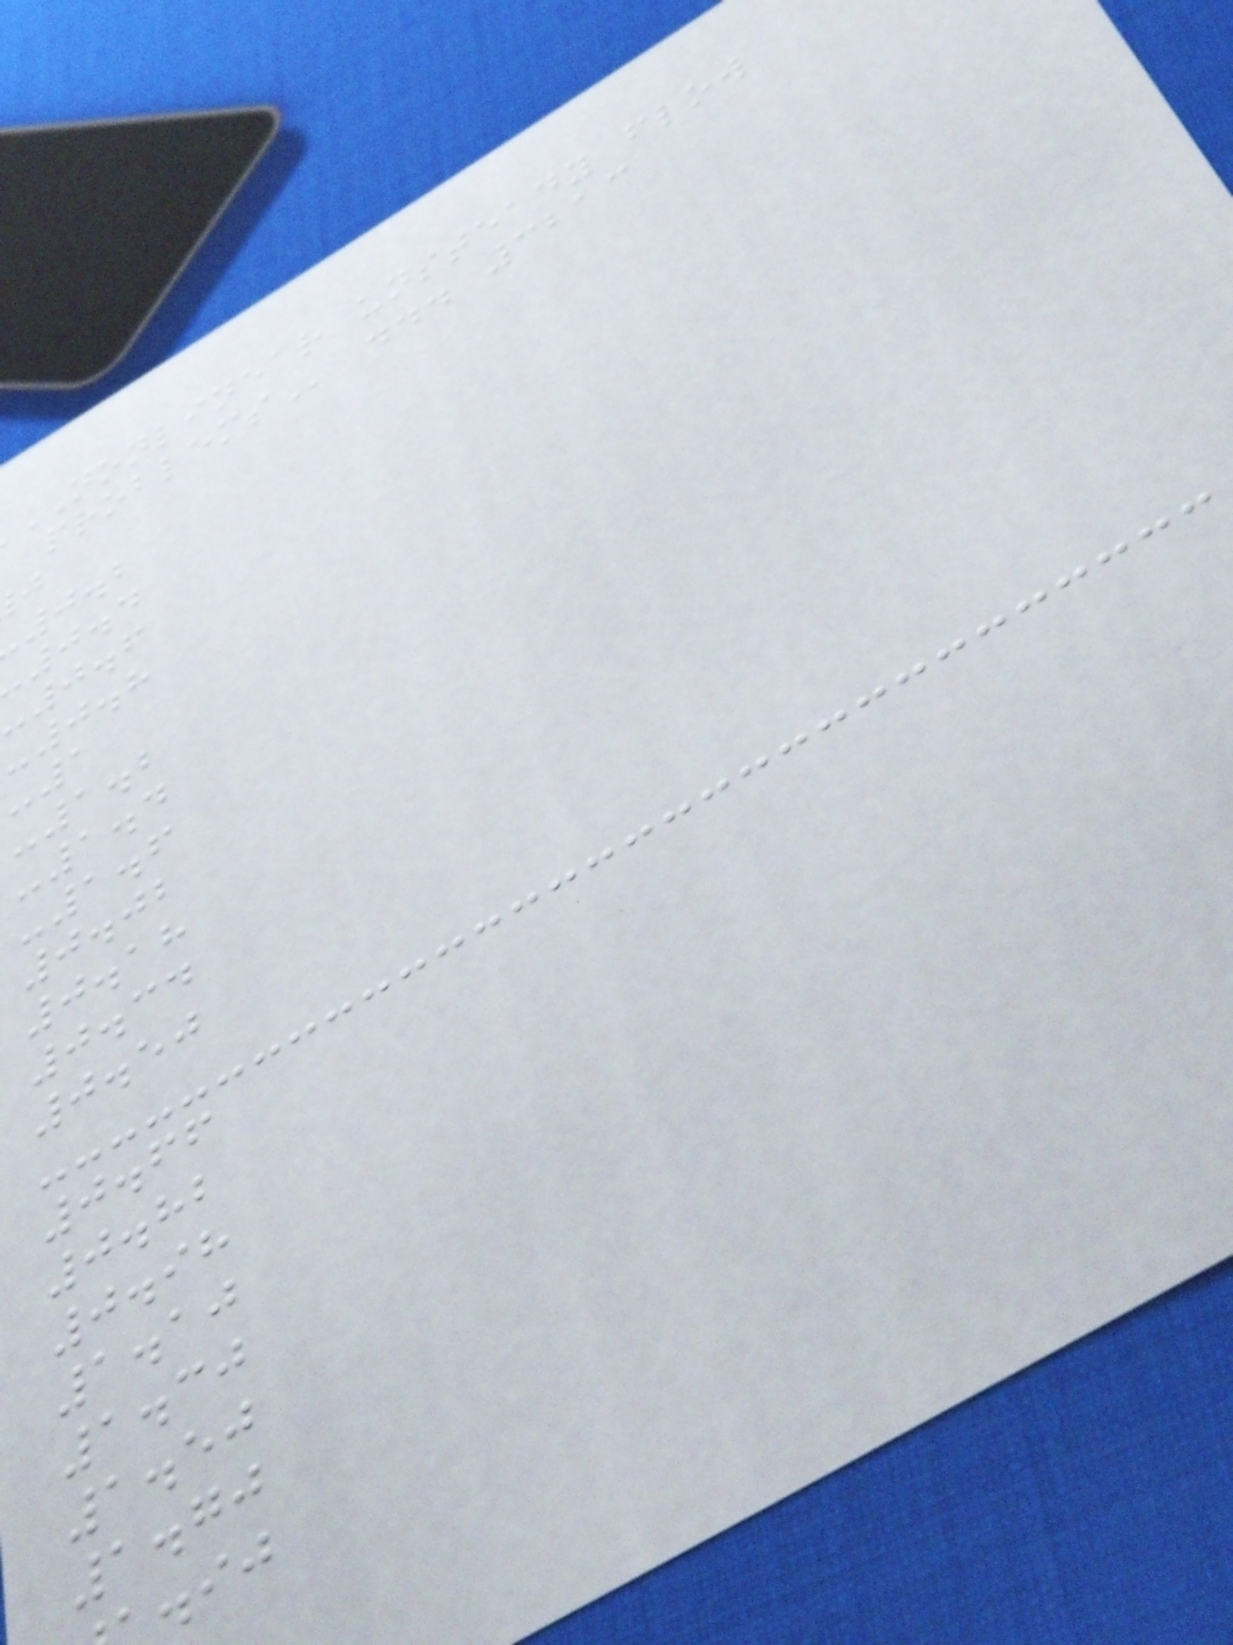NONLINEAR unsteady flow
... 3213
0.2
0.4
0.6
-0.8
-1
-1.2
-1.4
-1.6
0.02
0.18
0.34
0.50
0.66
0.82
0.98
1.10
1.30
1.50
1.70
